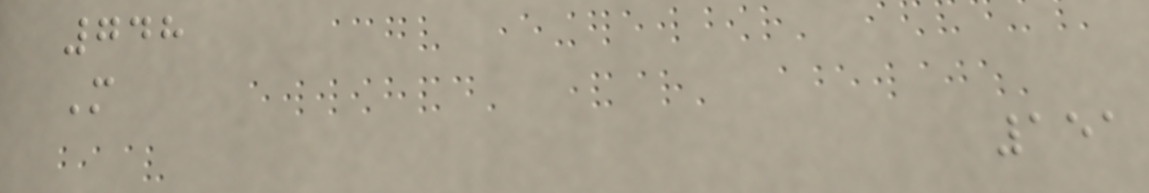748
M
151
